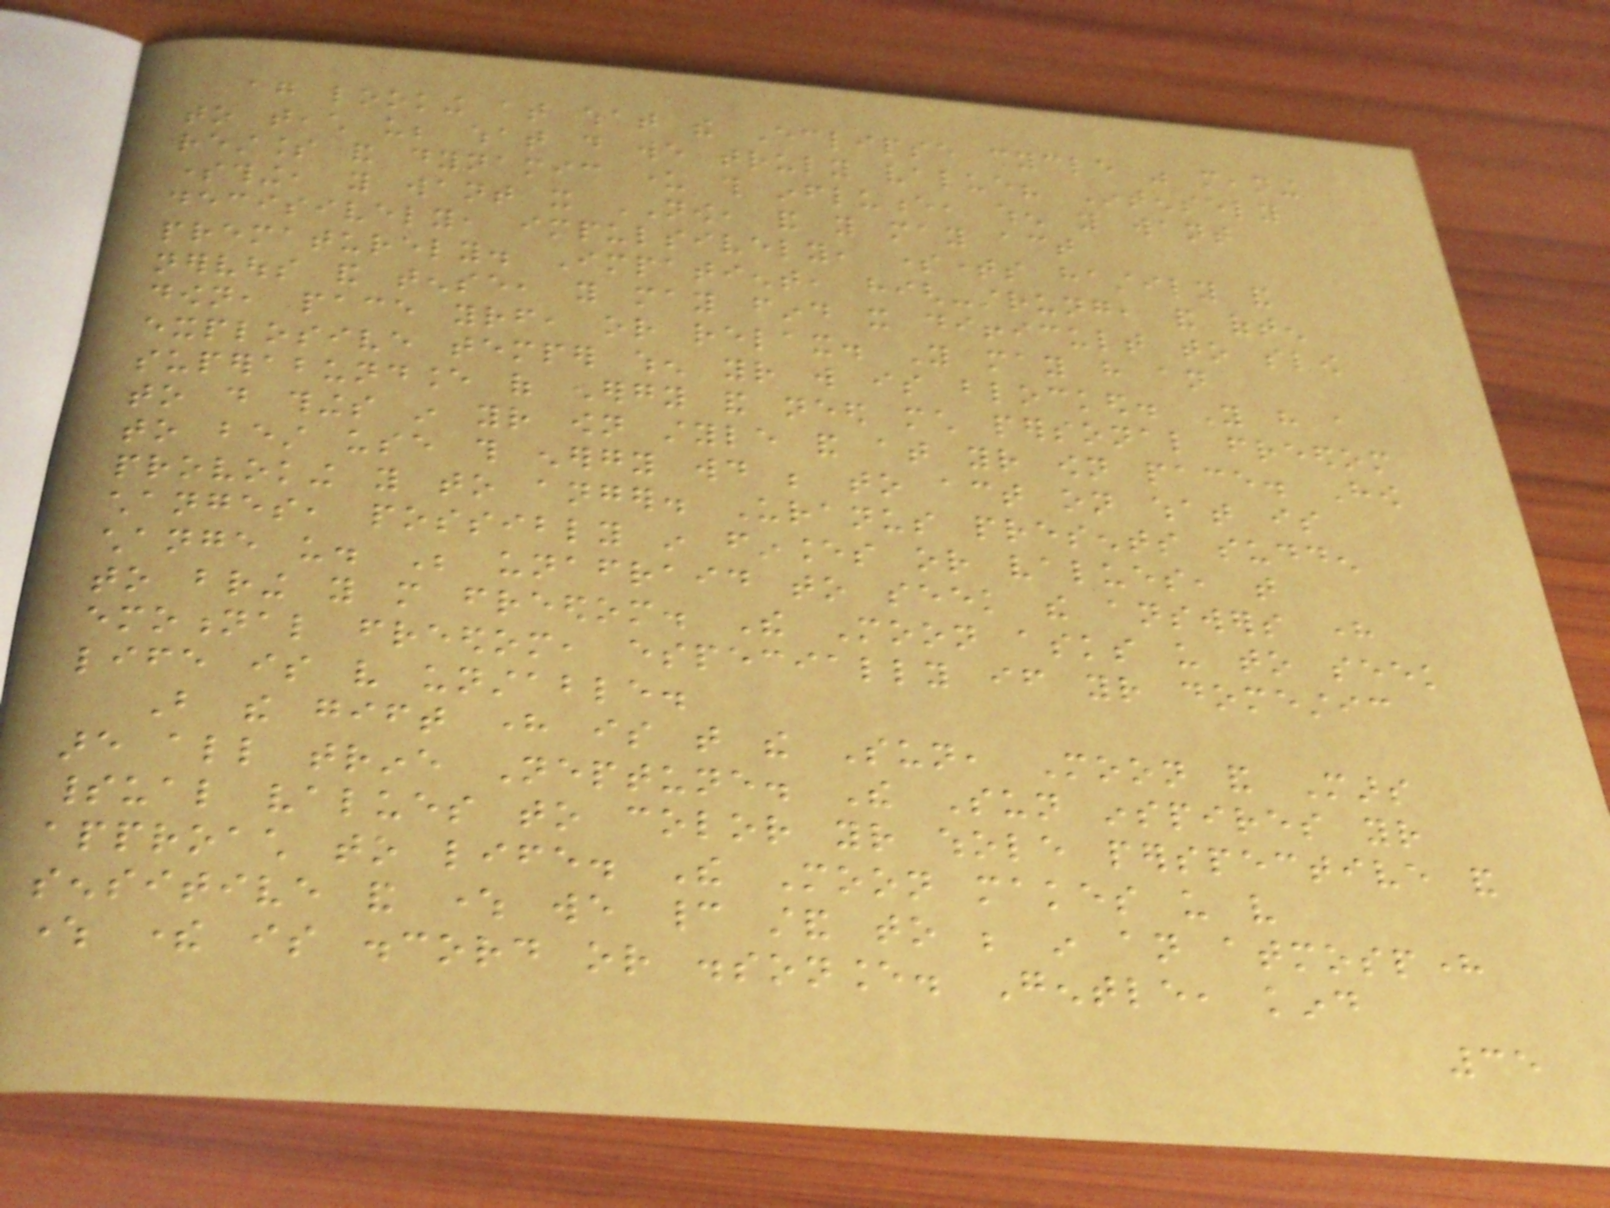again looking at what the Eclipse cycle was meaning
to teach us; what do we truly value? Intensely
restless and dynamic under this influence, when you want
something, you want it NOW, and you may act
decisively, impulsively, sometimes hastily and
prematurely. Impatient, high-strung, and often
nervous and tense, you may find it difficult to slow
down, pace yourself, or relax. You may have an
explosive temper when your will is blocked. You have a
superabundance of energy and need much personal freedom
to do things in your own style and at your own pace. How
to best use this energy would be to act on what is
provoking you to anger. Uranus presents sudden
changes, possibly in finances or values, that
change us. Be unafraid to seek the answers here
to bring you more freedom. The Moon asks us to seek
emotional freedom, especially if your domestic
life is very unstable.
But the gift here is that the Sun, Moon and Mars
are all trine Neptune. The Sun inspires your
spiritual values to color your whole perspective and
approach to life. The Moon makes us very
sensitive and where we cannot stand to be in an atmosphere
where there is discord or dissonance. Gentle, kind
35
